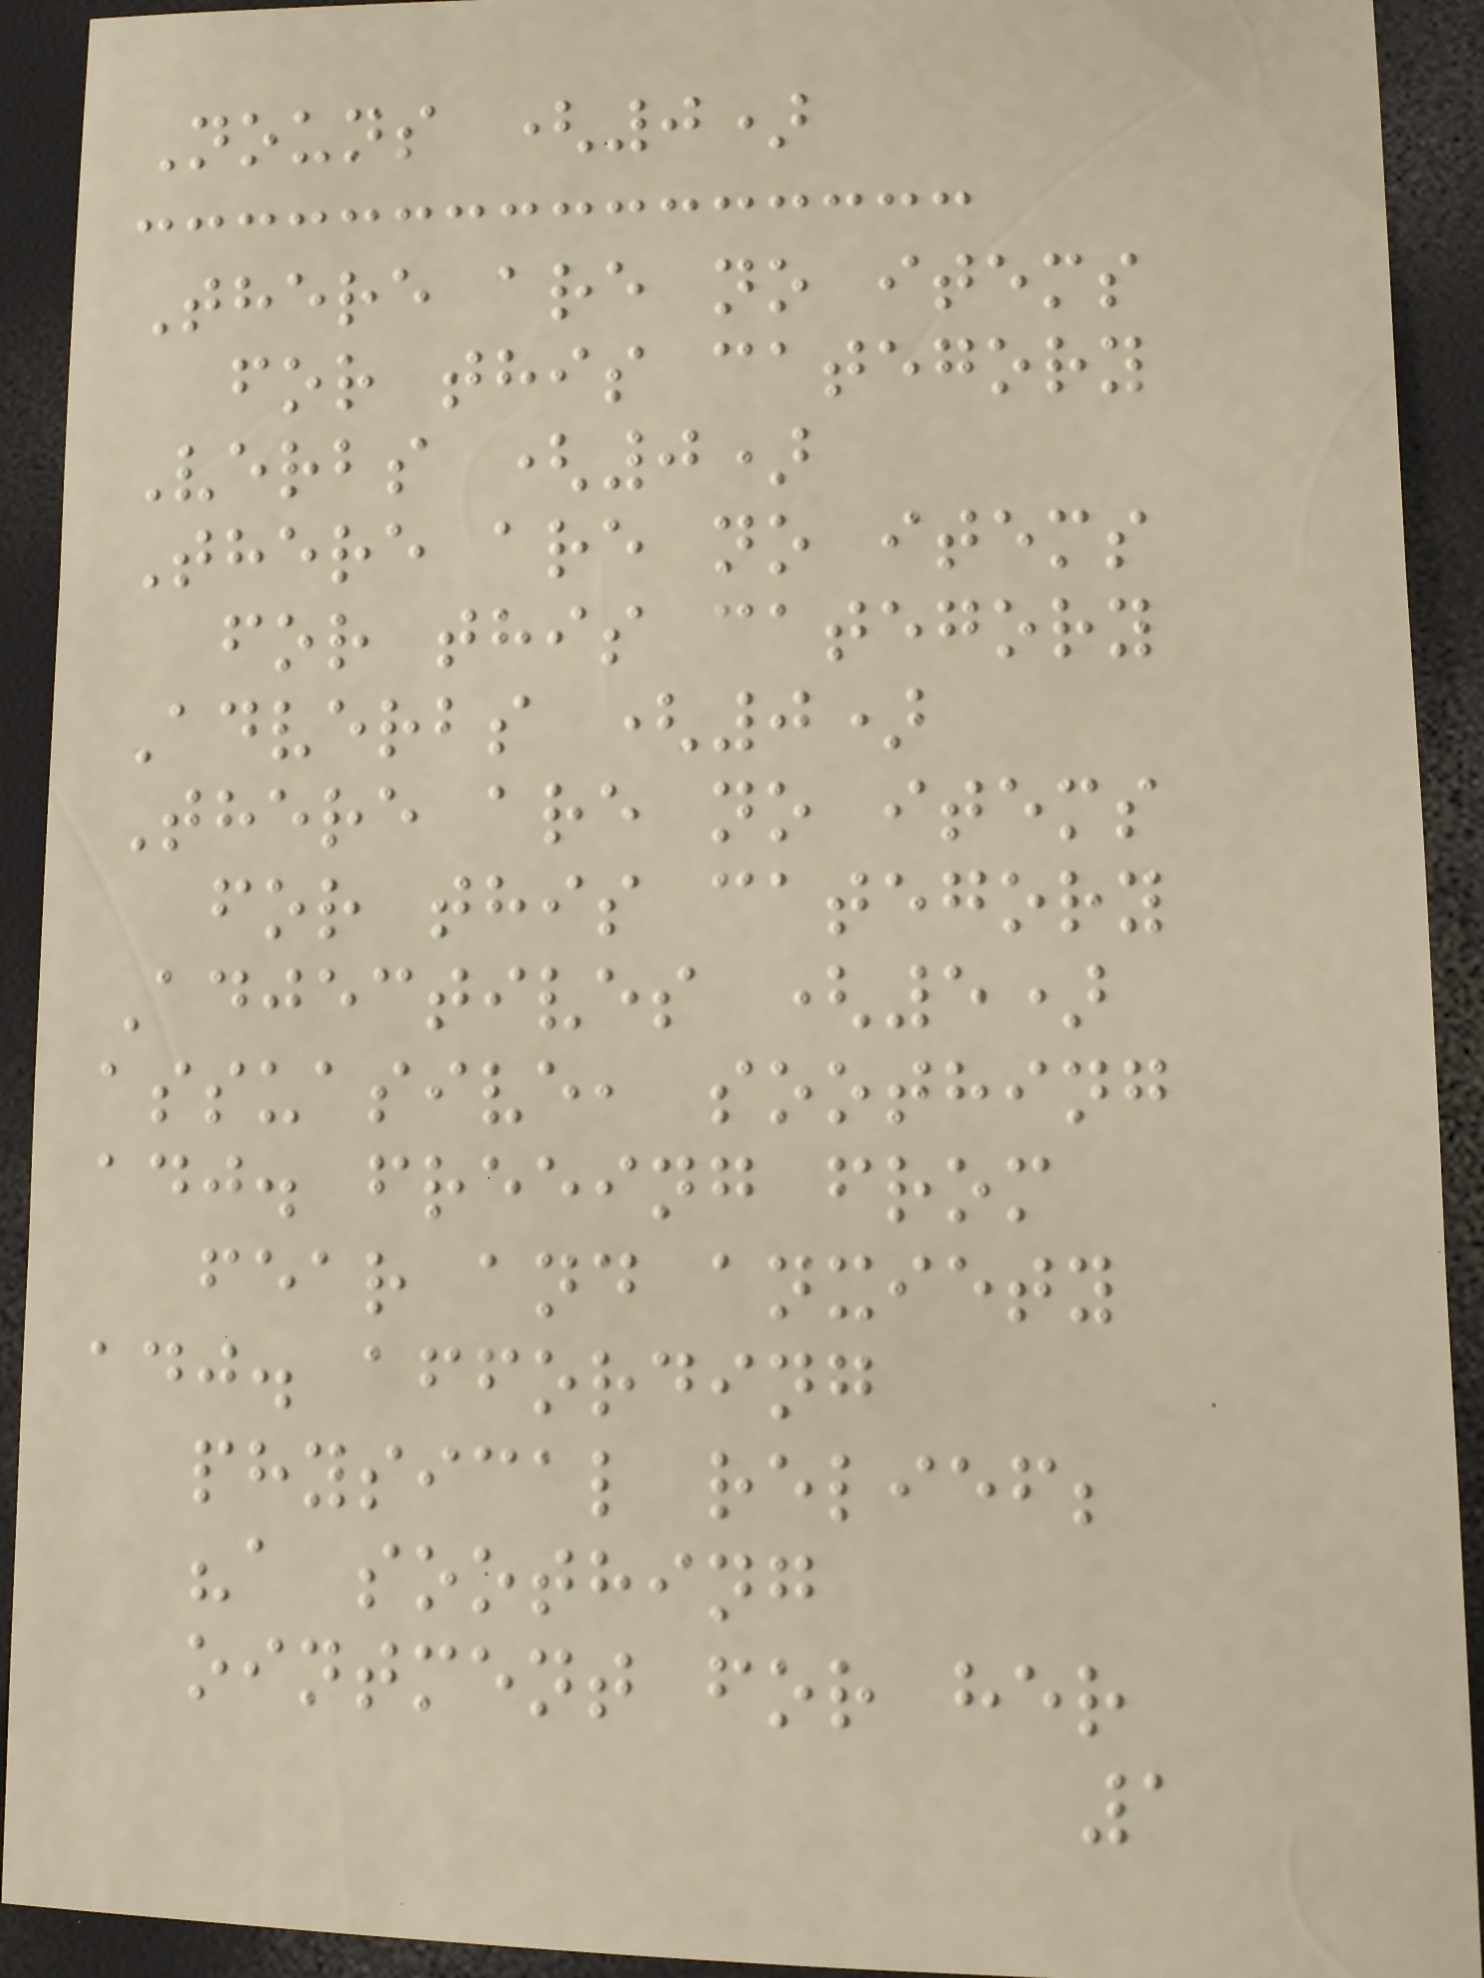Nouns (0)
There are no items
for this category
Verbs (0)
There are no items
for this category
Adverbs (0)
There are no items
for this category
Adjectives (5)
assuasive, soothing
adj. freeing from
fear and anxiety
adj. affording
physical relief;
"a soothing
ointment for her
1
